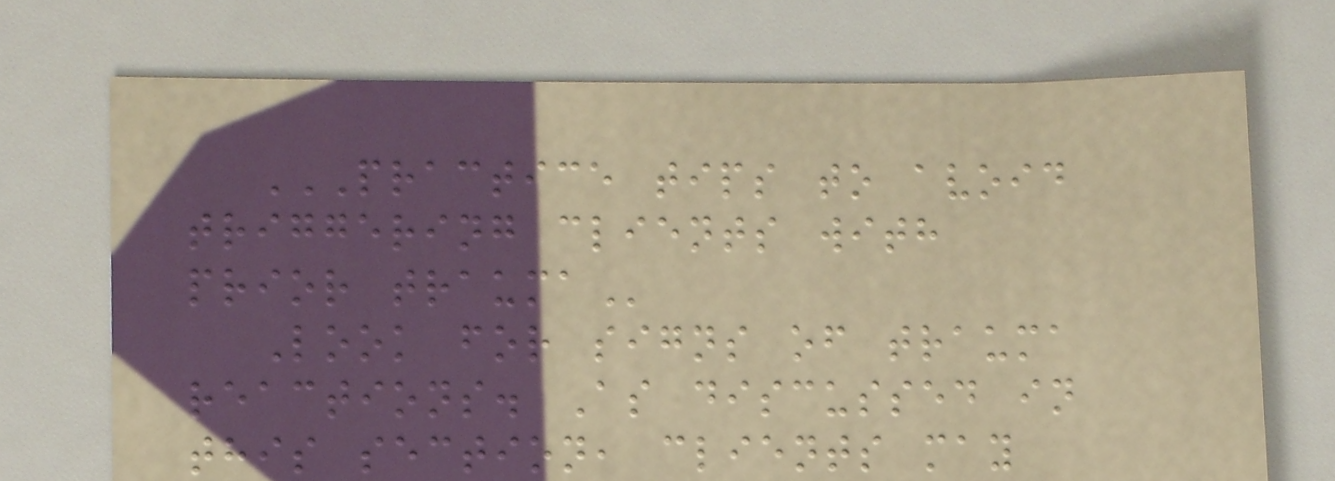PRACTICE TIPS TO AVOID
TRIGGERING CLIENTS WITH
PRIOR TRAUMA
Look for signs of trauma
reactions. As discussed in
this section, clients may
